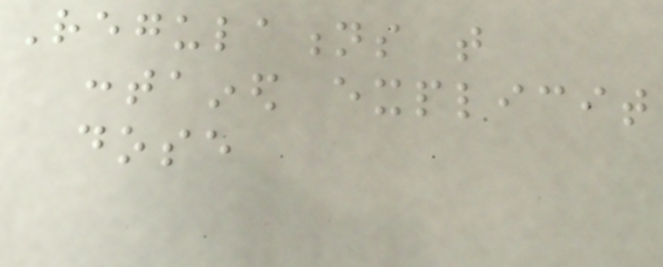Regulations that
contained explicit
dose
